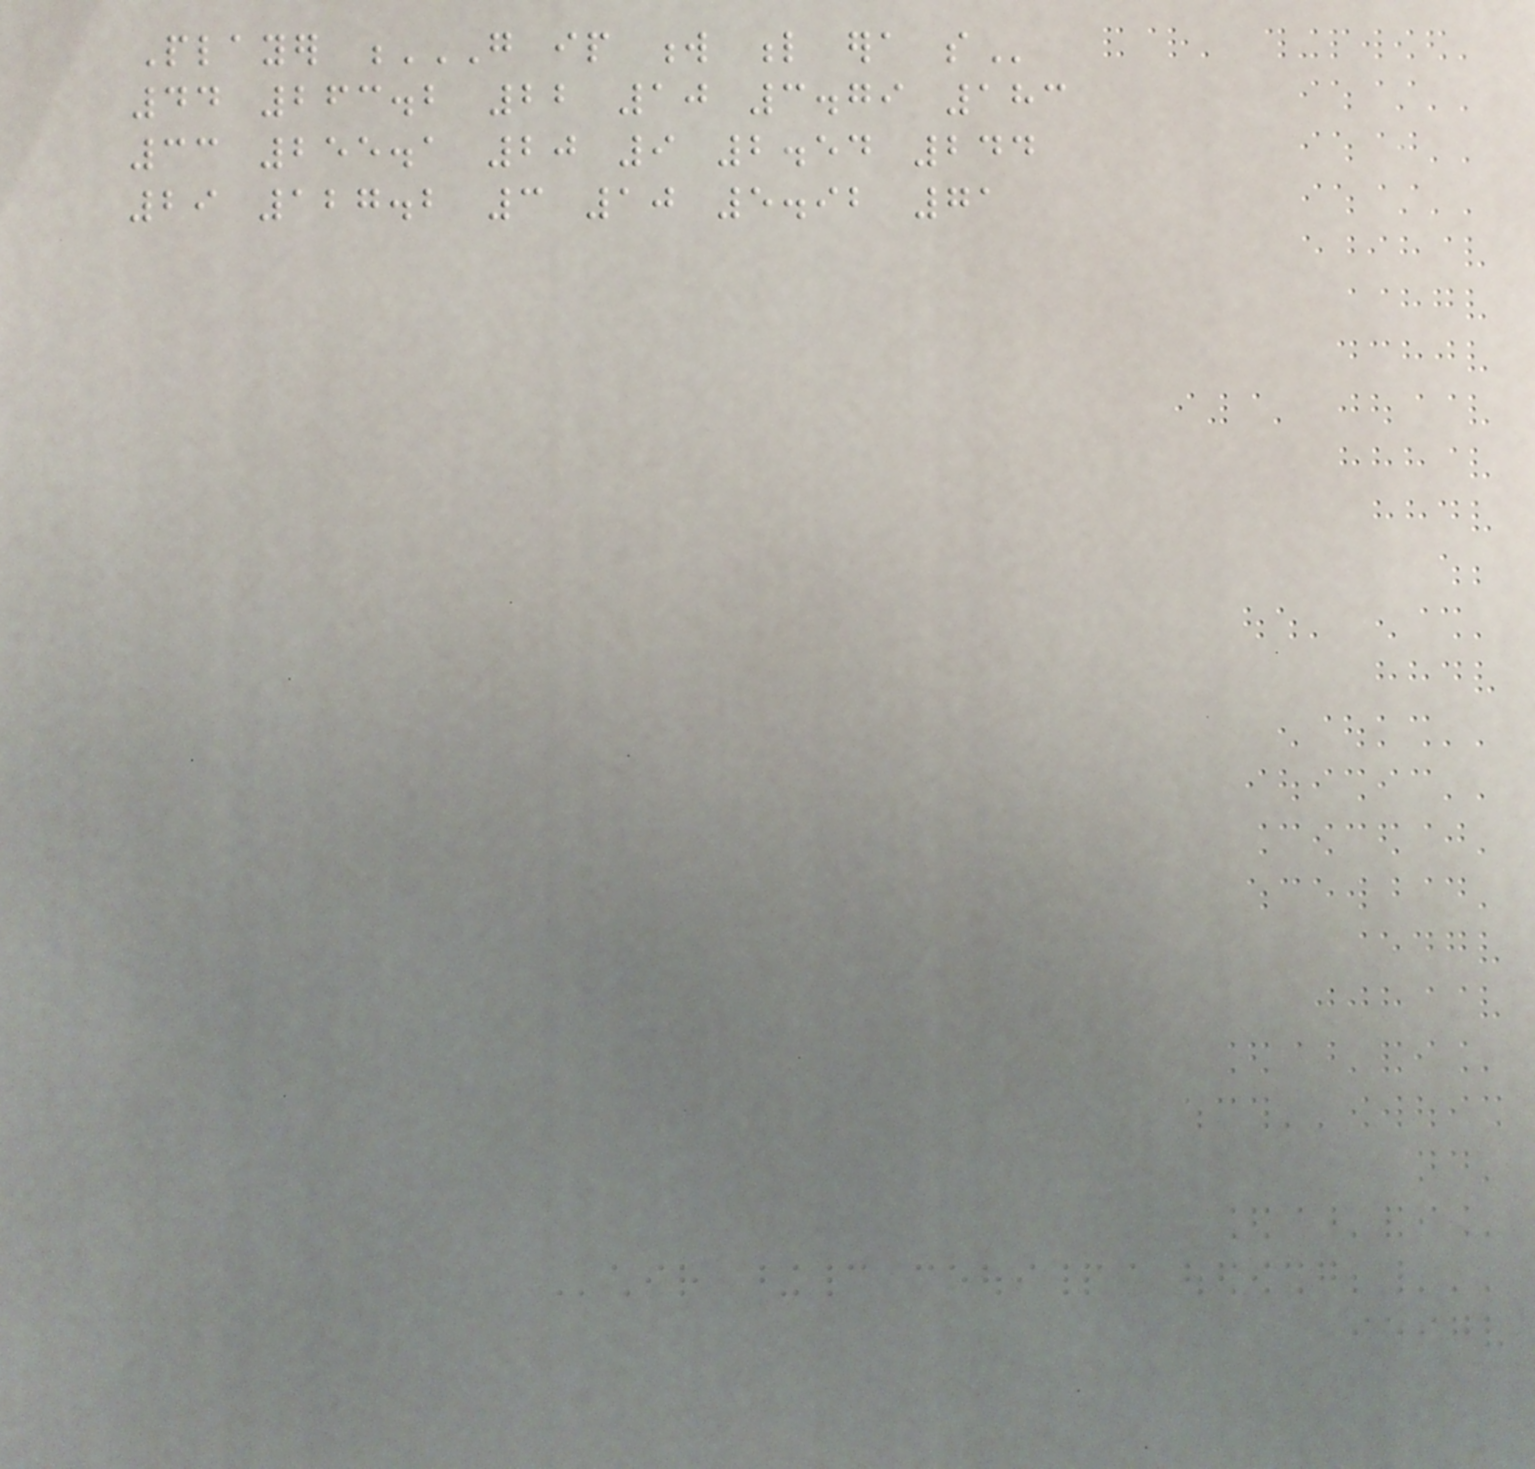Player G IP W L ERA SO
44 263.2 22 10 3.79 183
33 255.1 20 9 2.54 244
29 127.2 3 10 5.92 71
